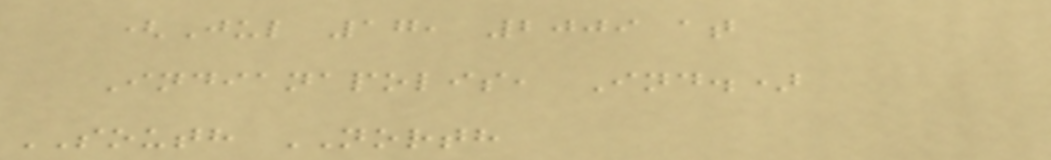(Jul 17, 2009 at
Indianapolis, Ind.)
SOUTH NORTH
